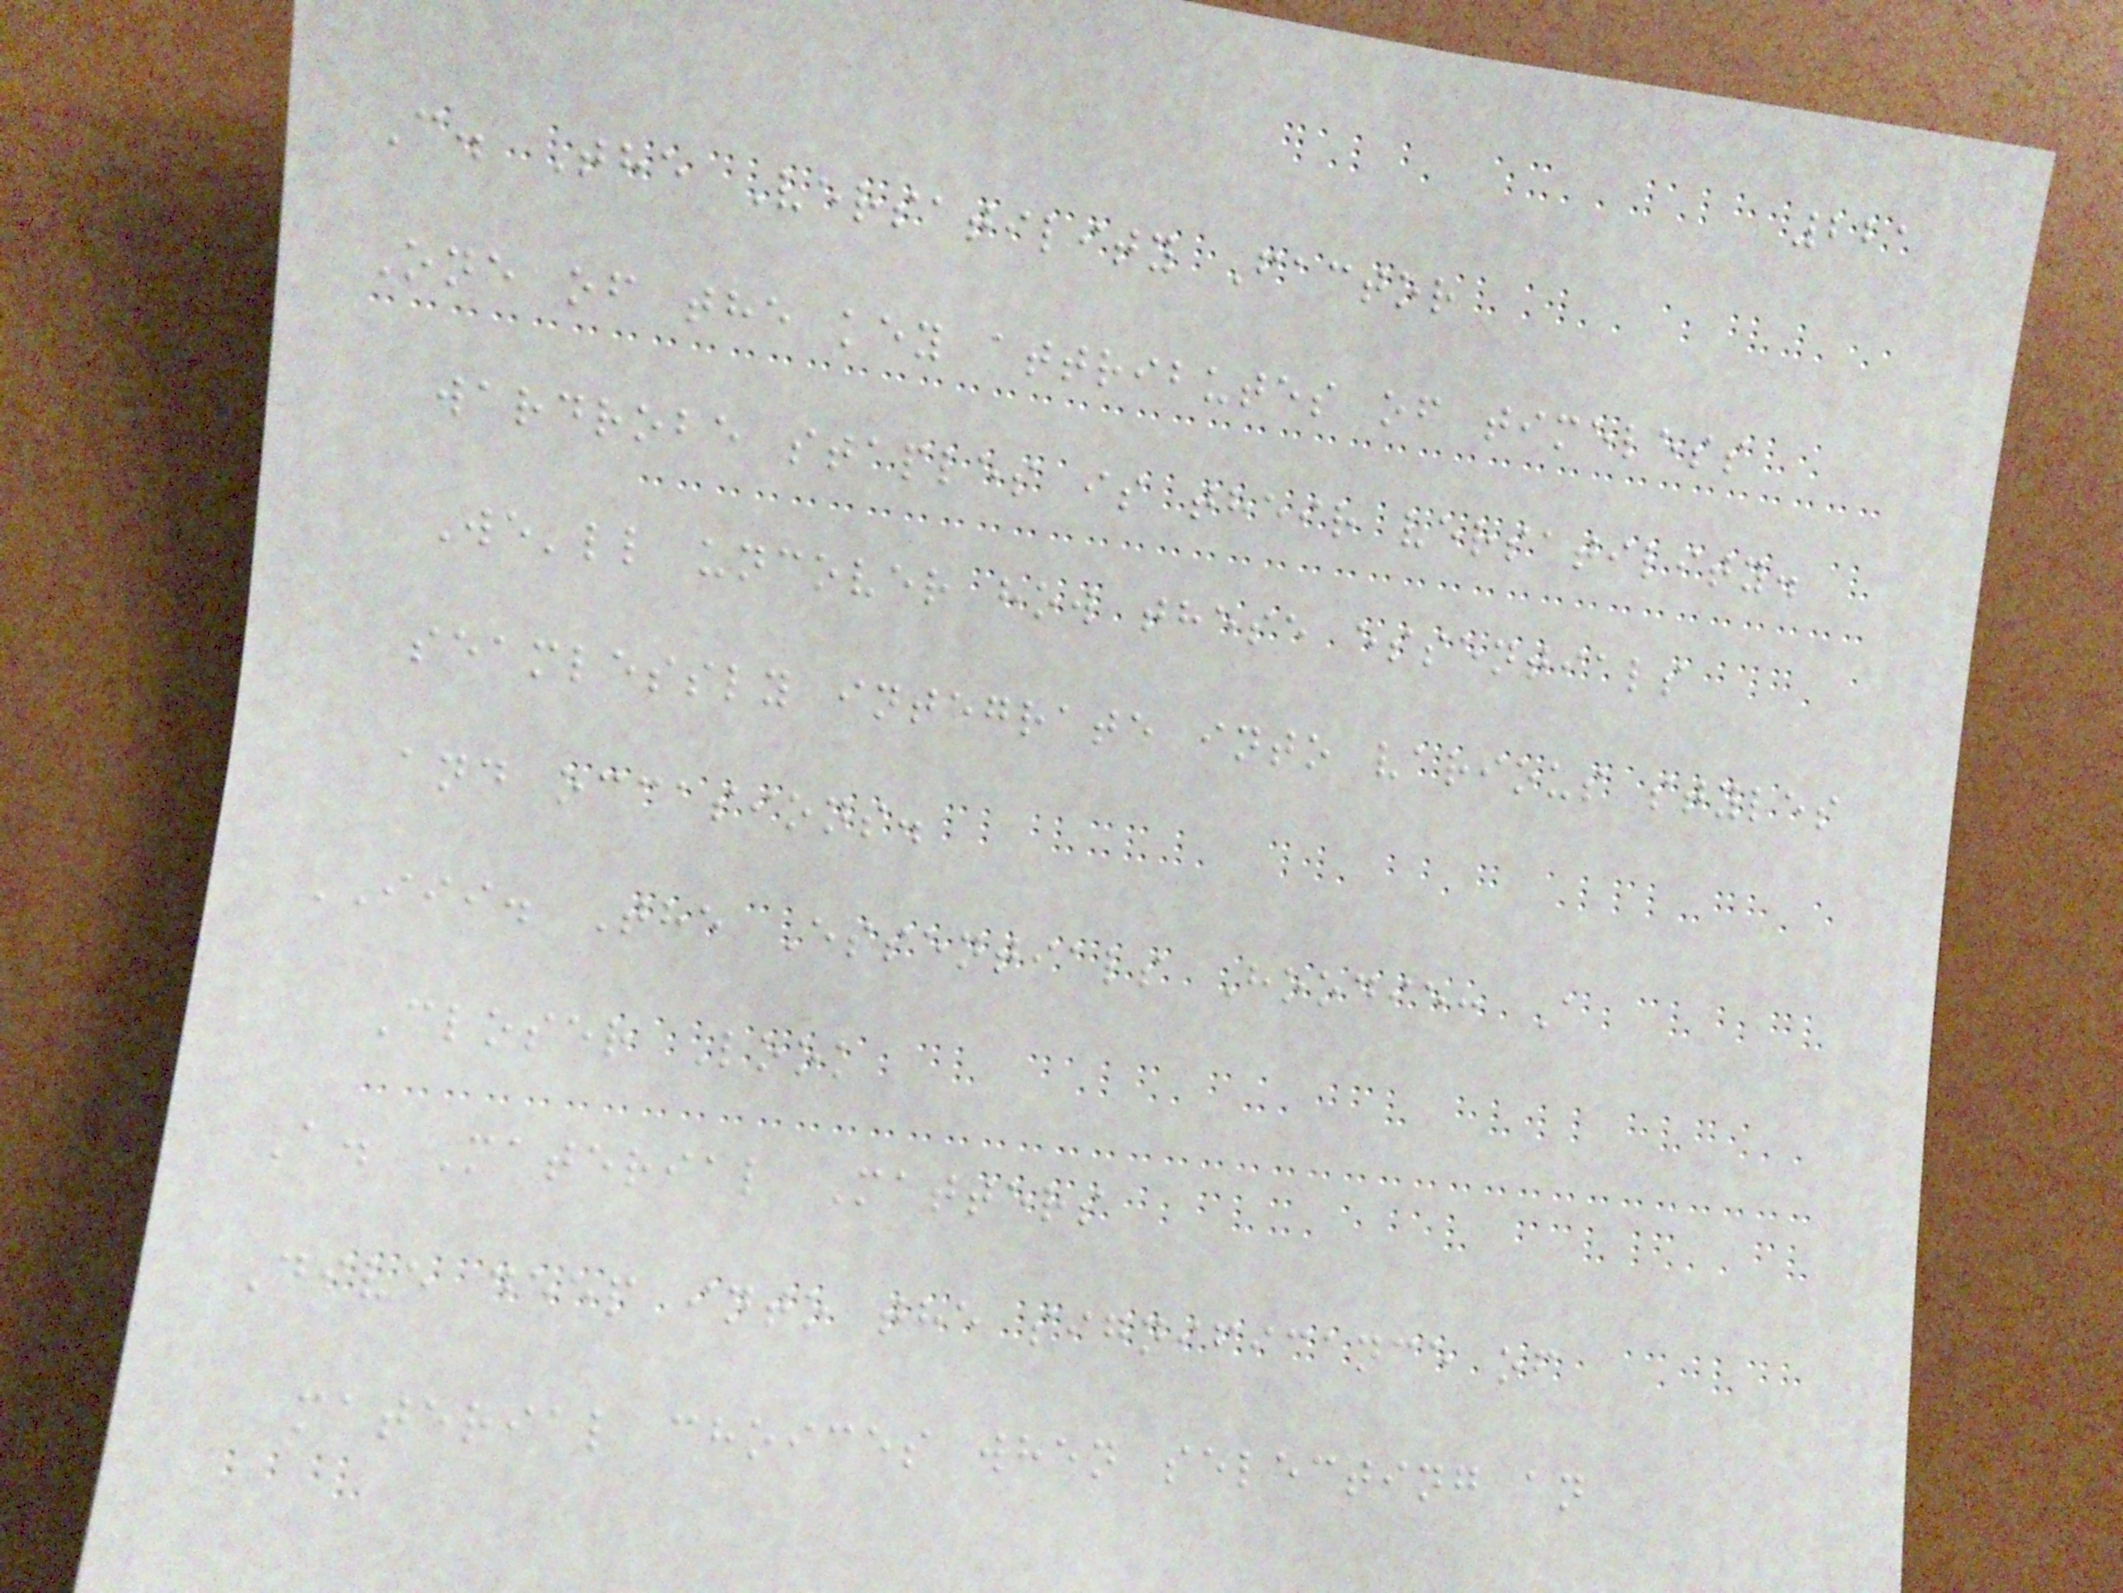221
C. The Versatility Factor
One of the key attributes of timeless
wardrobe staples is their versatility.
We'll uncover how these essentials
seamlessly integrate into various styles
and occasions.
III. The Essentials Hoodie: A
Closer Look
A. Material Matters
Dive deep into the significance of
material choices when selecting an
